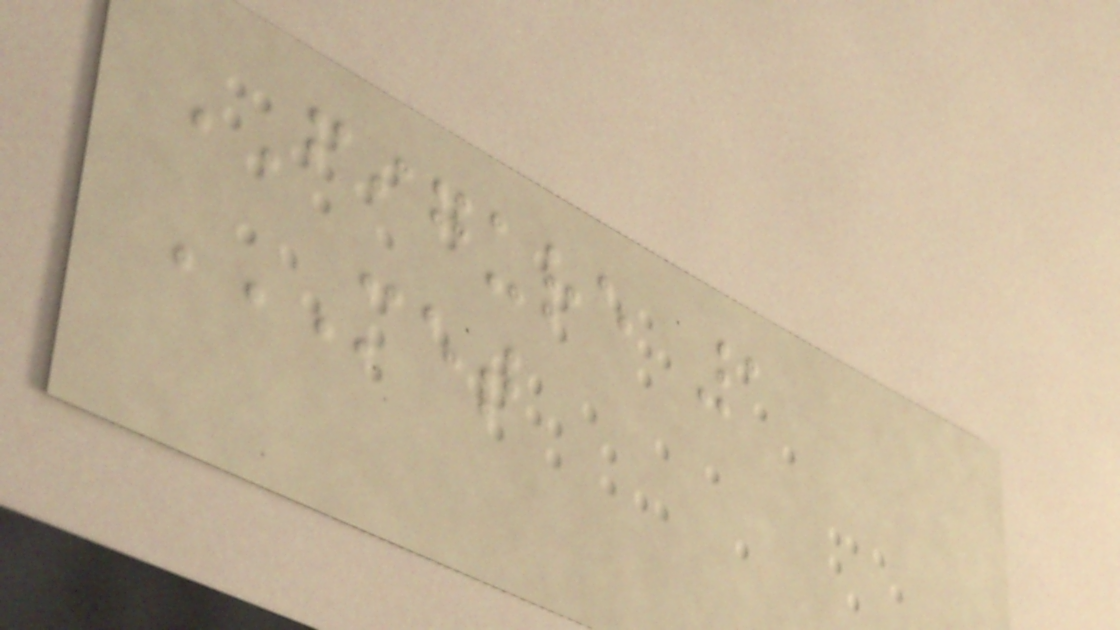FIGURE 1
MET
